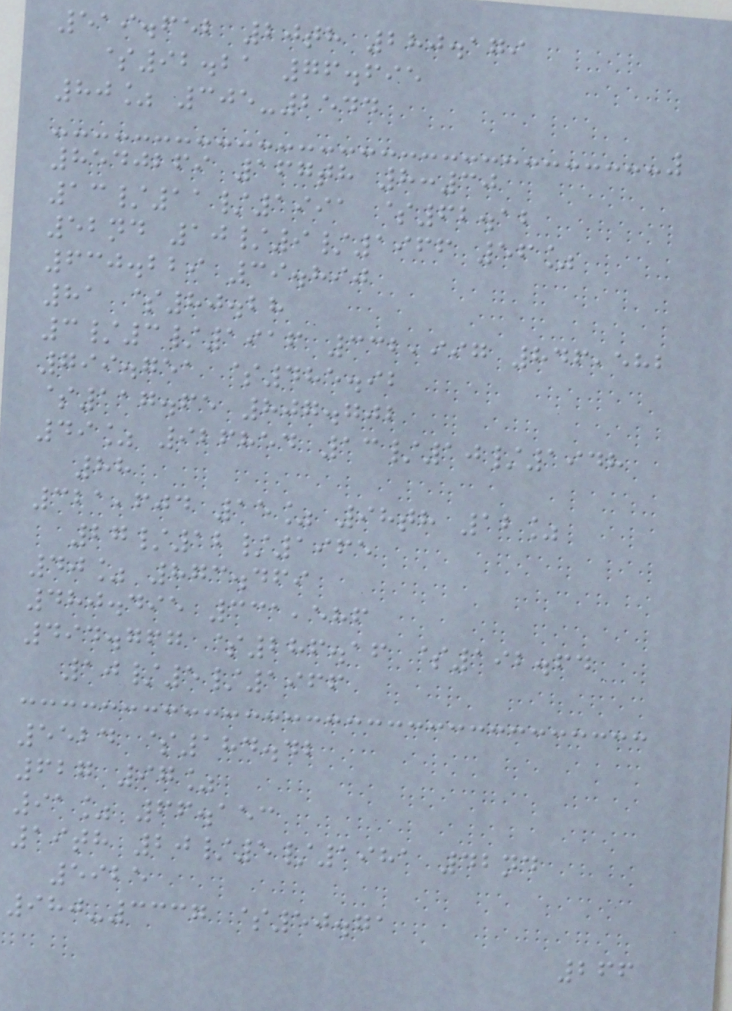519.652 20th 280.179
$92.21 76.695
80% 305-2544
8540269 167th 8:30
13/11/1991 $62.12
52nd 10/9/1966 56%
630.229 39.890
81 $80.28
3/3/1916 332,997 846,582
799.751 $485.92
$117.65 807.702
49% 926854 13/10/1948
88
321,604 15% 98th 12%
27/12/1965
40% 873.469
480.495 331,586
494.767 $286.16 $192.64
10/5/1966
5524 $184.42
627 97%
91% 66.153
19th 20/5/1981 42nd
5925
980-3337 $50.71
266
